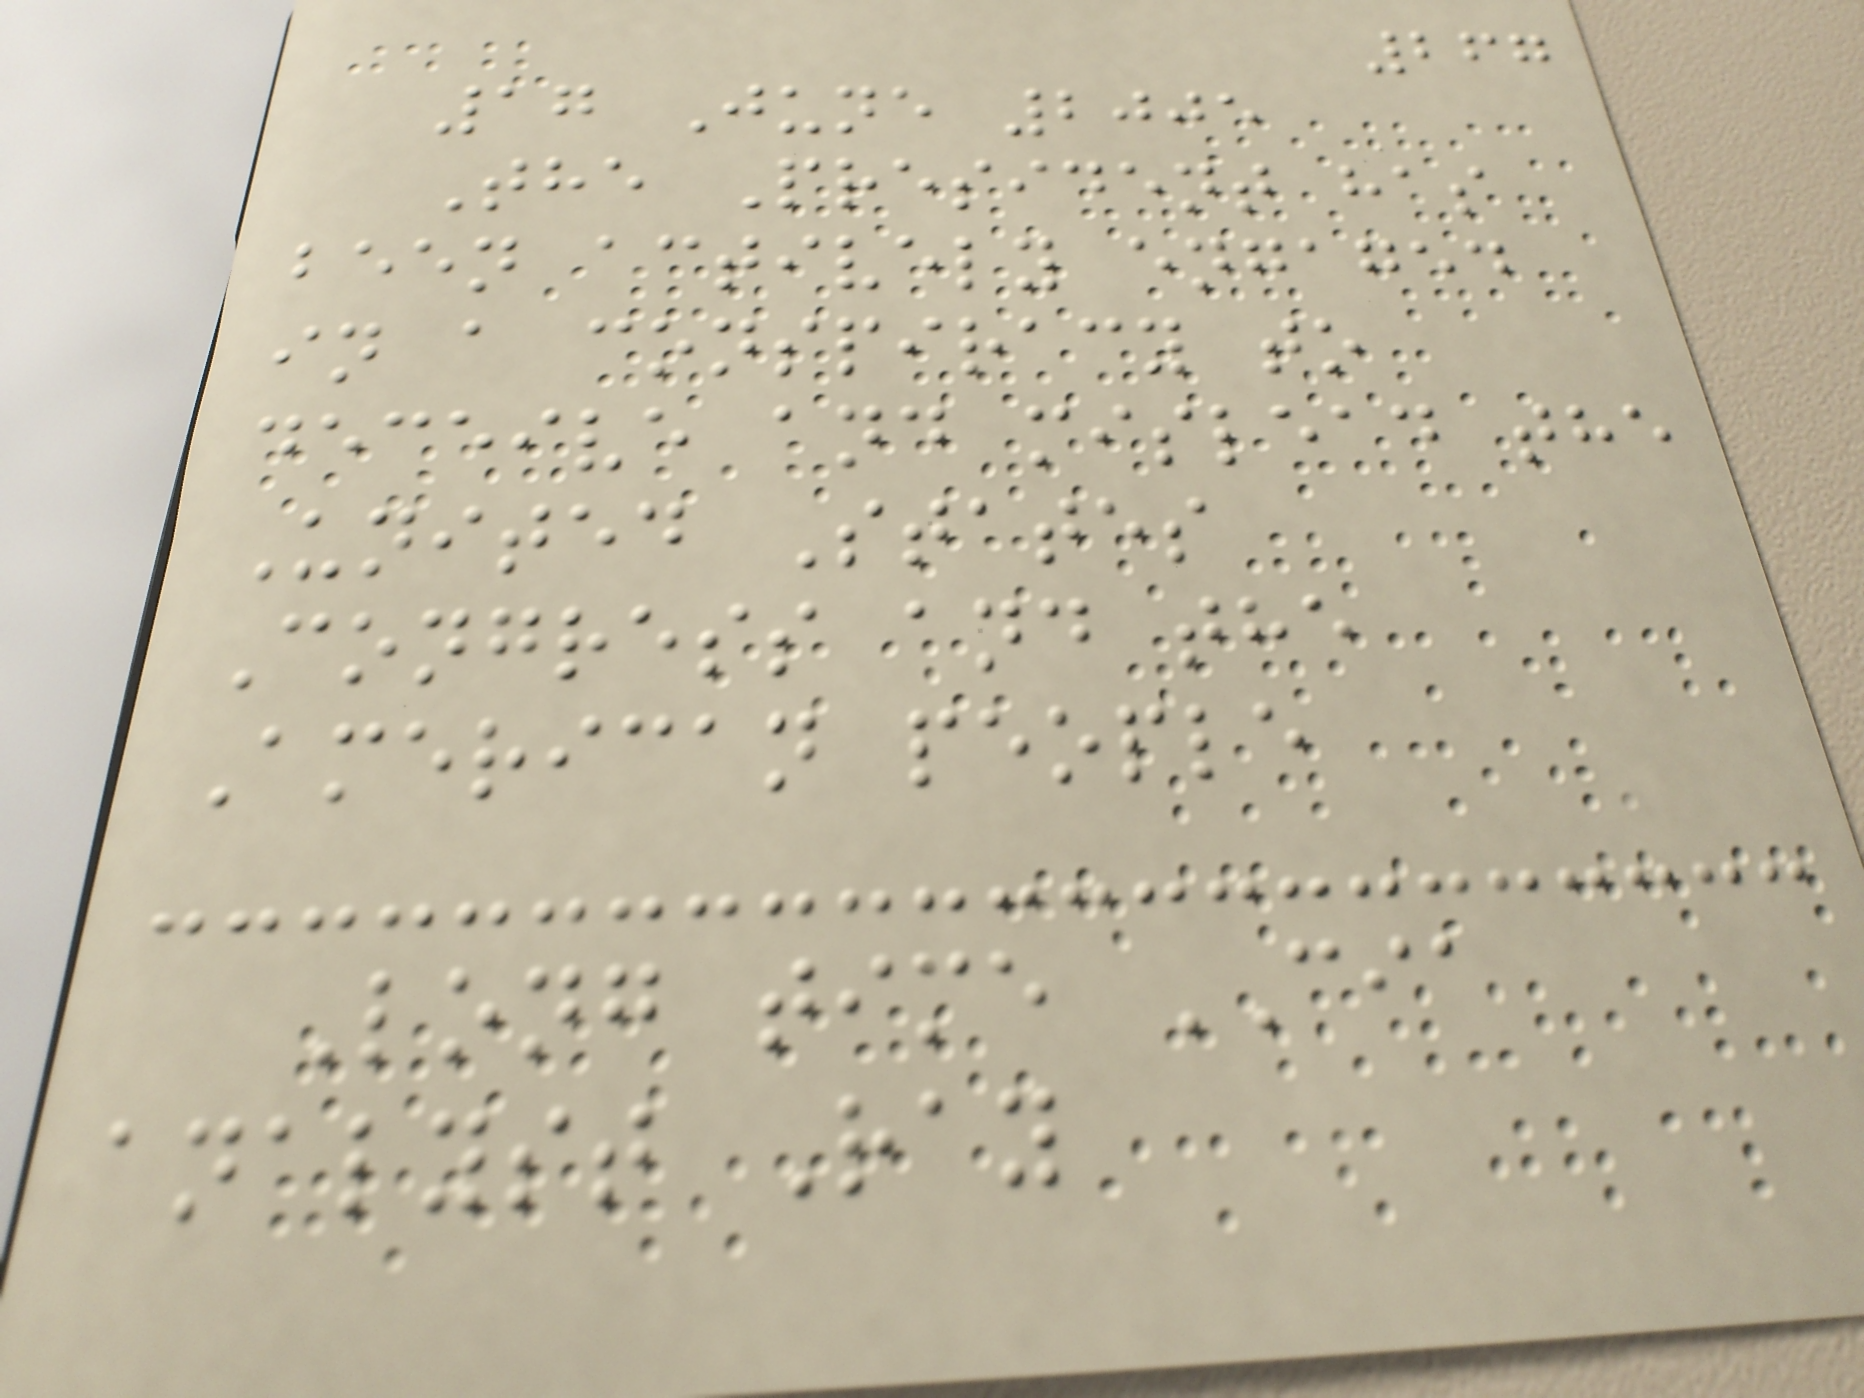267
17 June 2005
The President has
been actively engaged
in a conspiracy to
deceive and mislead the
United States
Congress and the
American people
Long time CIA
analyst Ray
